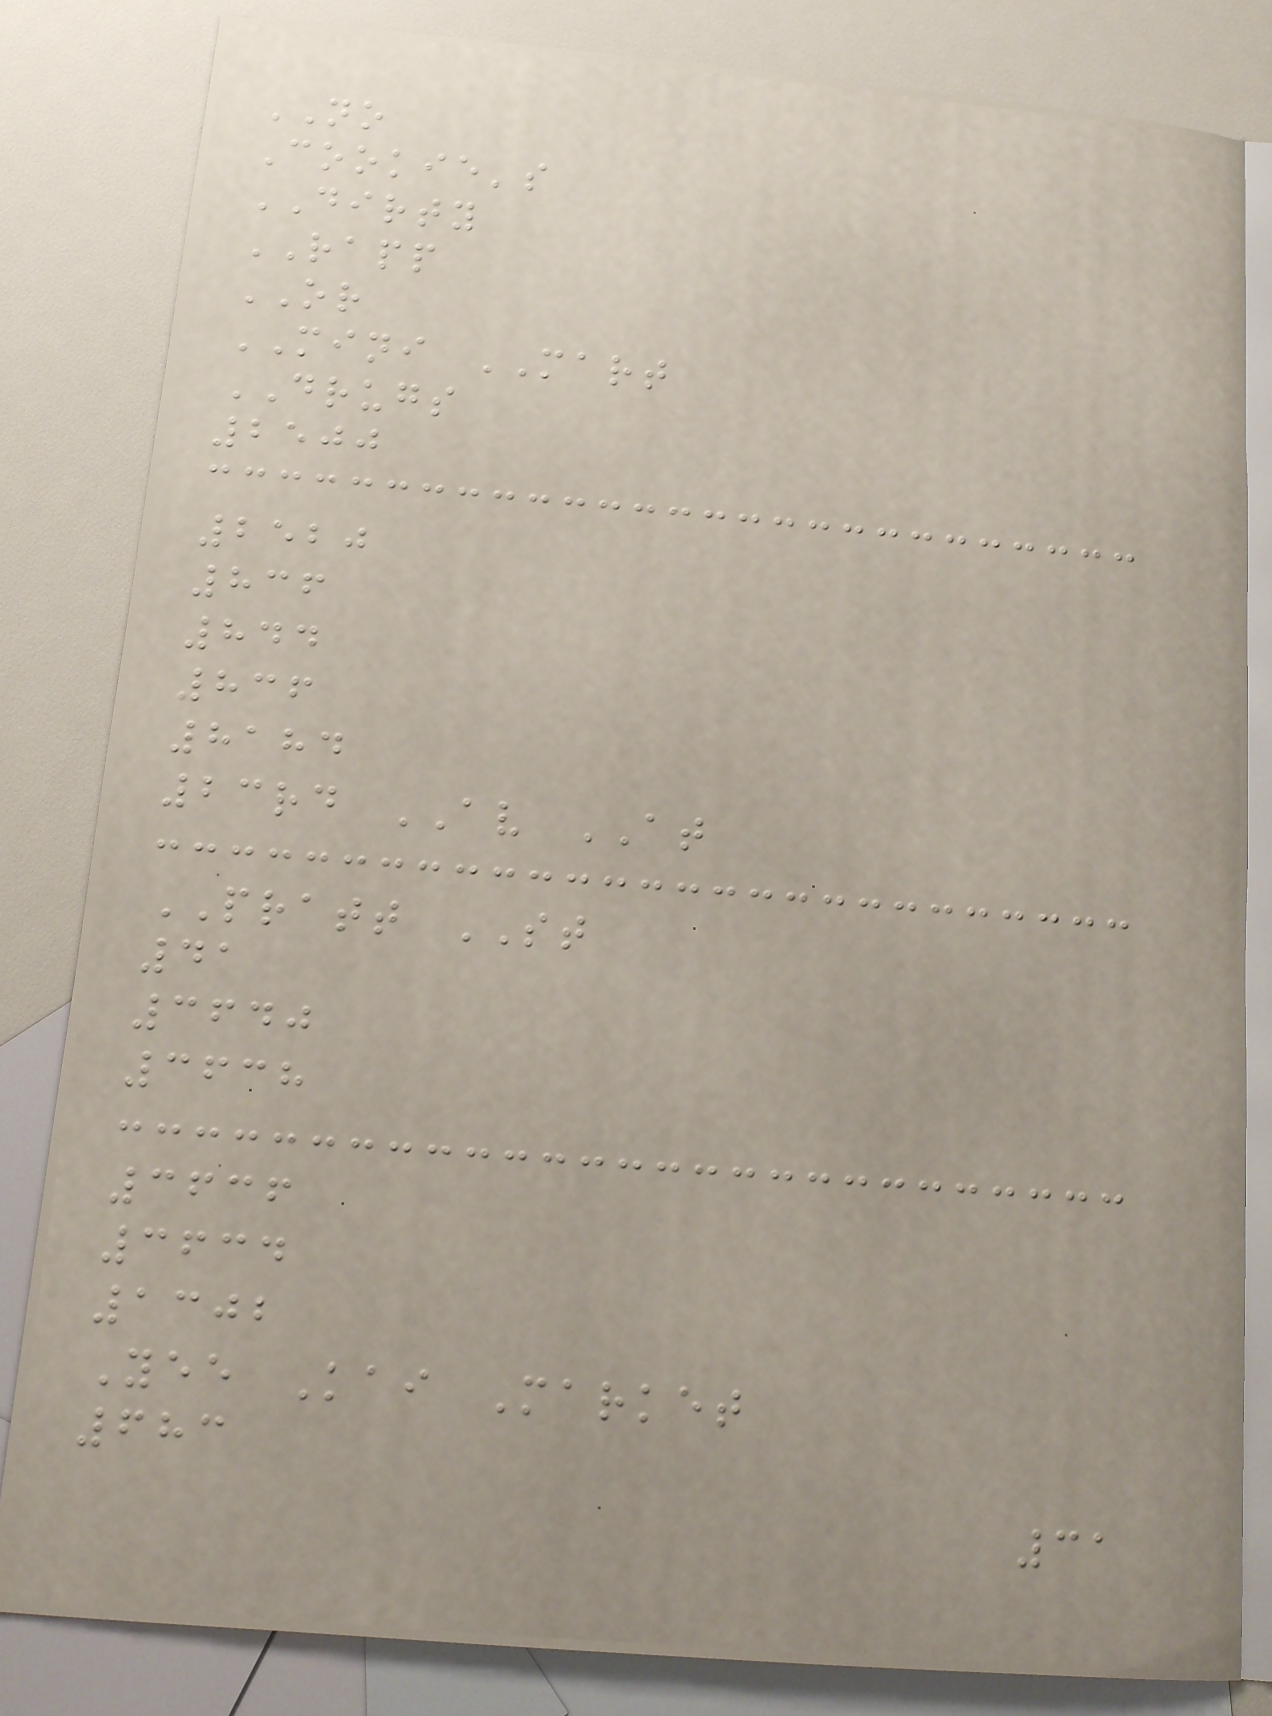NO
Cookie's
DIRTY
RAPP
OR
MINI MART
DRUGS
2500
2520
836
844
836
8184
23rd AV AT
PRATT ST
41
3640
3638
3636
3634
1302
Yee Kai Market
683
31
